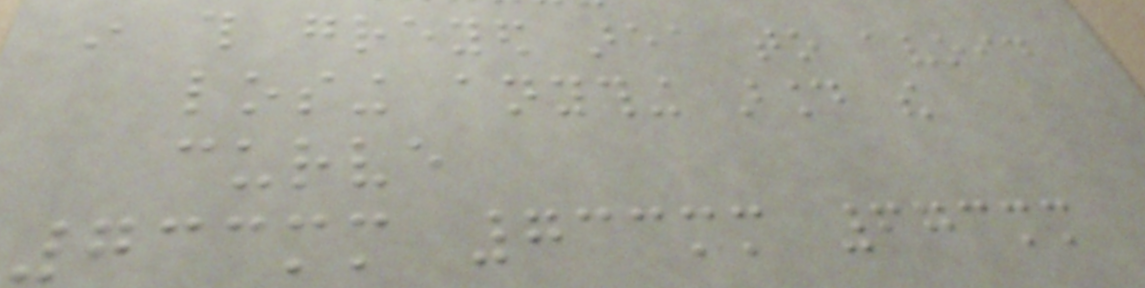in this greyed area to avoid
losing anything around the
curve
733mm 733mm 673mm
